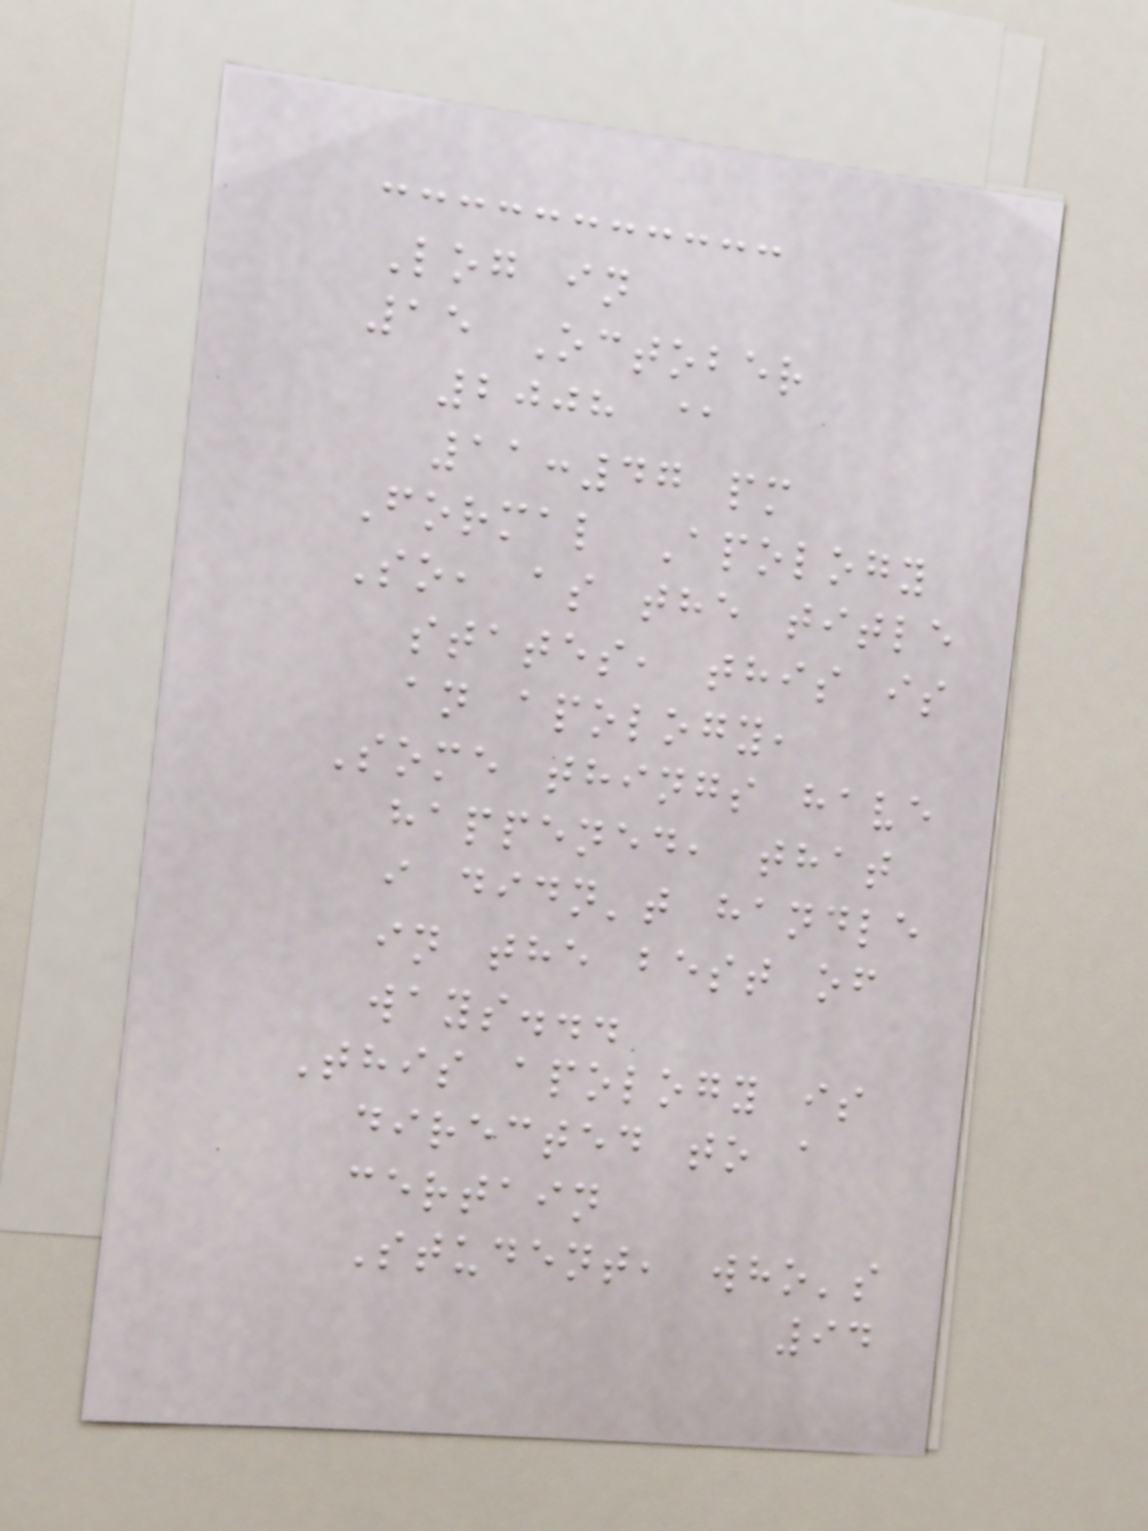Log in
15 October
2008 @
11:47 pm
Formal Apology
So, as the title
states, this is
an apology,
Some things have
happened, that
i didn't handle
in the best of
ways...
This apology is
directed to a
certain
Student, who's
94
